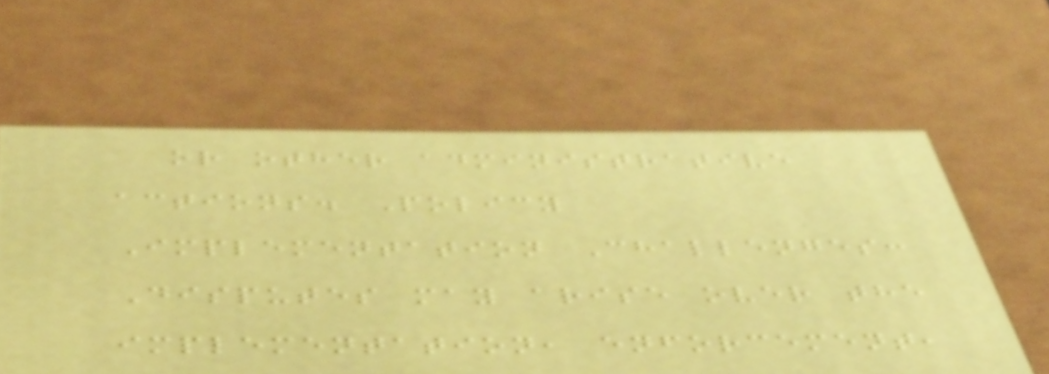or other administrative
actions. Policy
Implementation Challenges:
Disputes may arise over the
implementation, enforcement,
